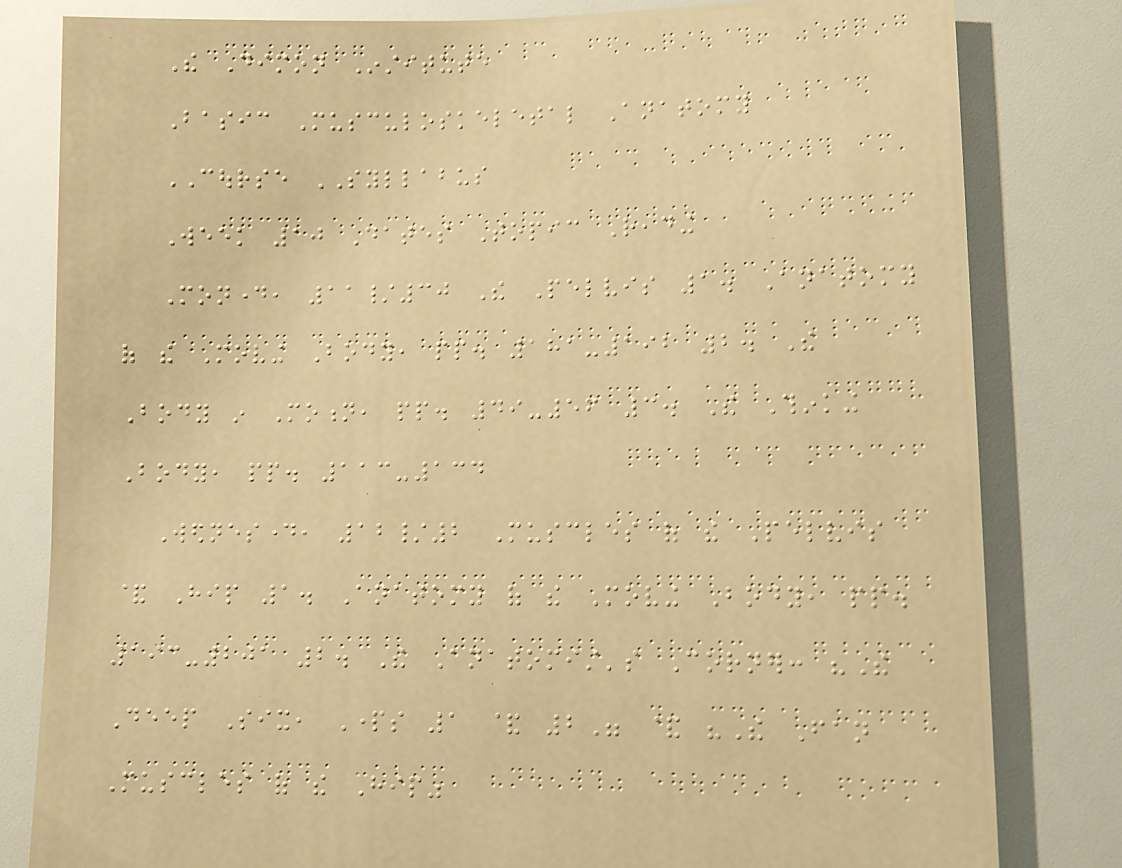The Dimon Institute
Basic Musculoskeletal Anatomy
COURSE SYLLABUS
Week 10 Dates Topic Reading
Monday, 11/30 The Pelvis 1. Anatomy
of the Moving Body, pp. 181-192 2. The
Body in Motion, pp. 49-56 3. The Thinking
Body, pp. 113-134
Wednesday, 12/2 Muscles of the Pelvis
& Hip 1. Anatomy of the Moving Body, pp.
193-201 2. The Anatomist's Corner: "The
Deep Six, Parts 1 & 2" & "The Fan
Muscles of the Hip"
